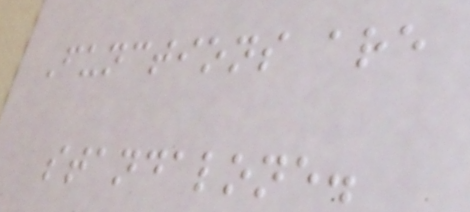Functions are
standalone.
